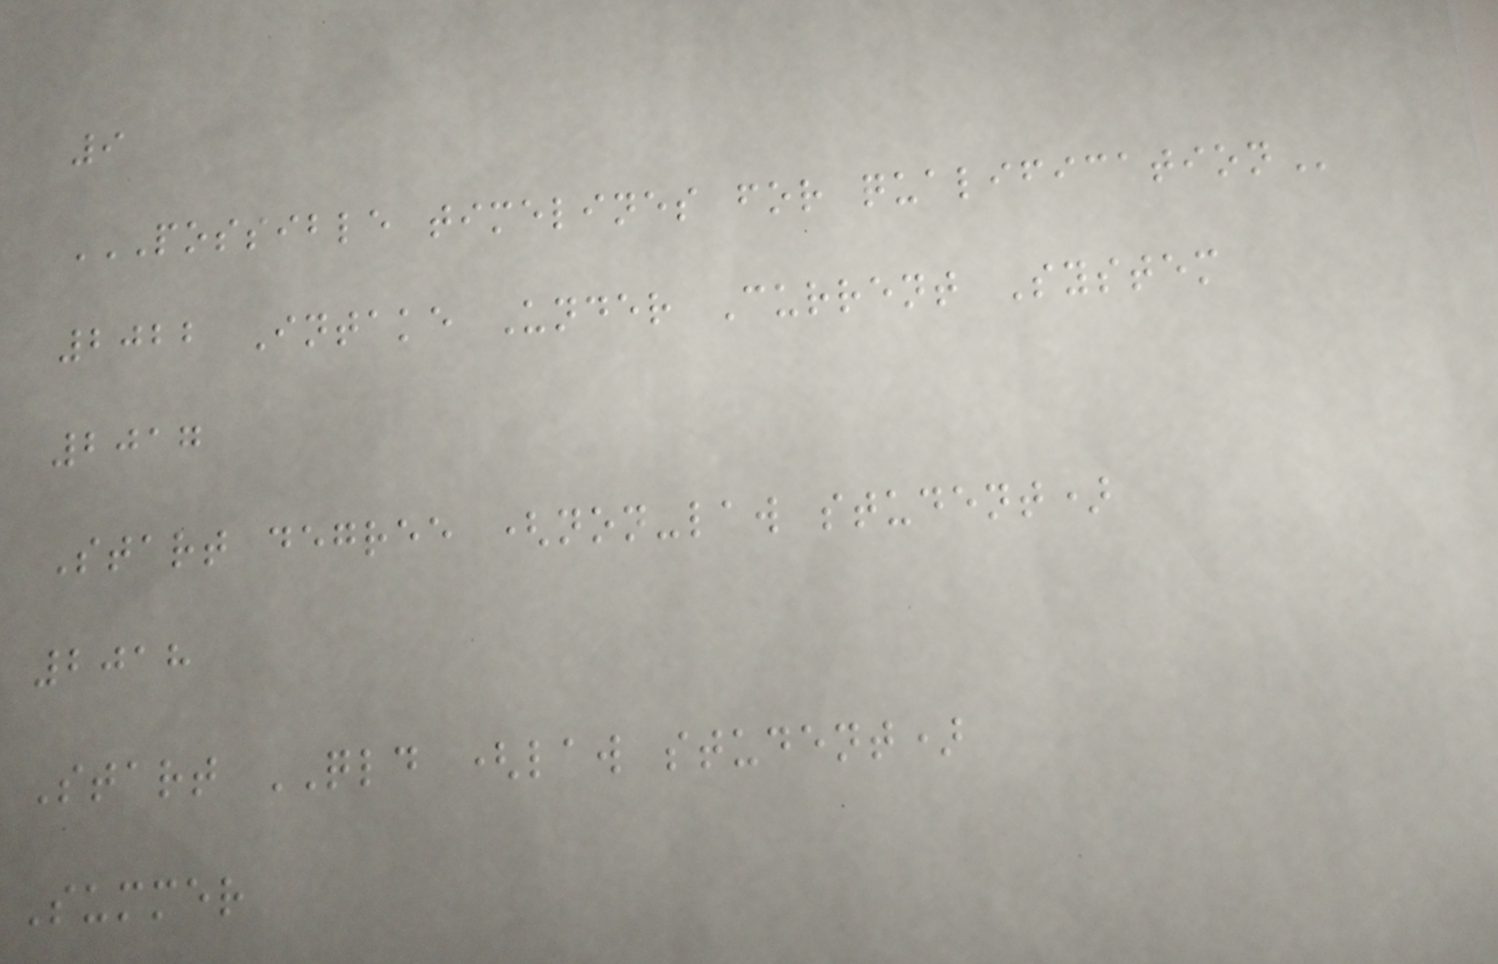9
POSSIBLE TIMELINES FOR QUALIFICATION
2022 Intake Under Current System
2017
Start degree (non-law student)
2018
Start QLD (law student)
Summer
